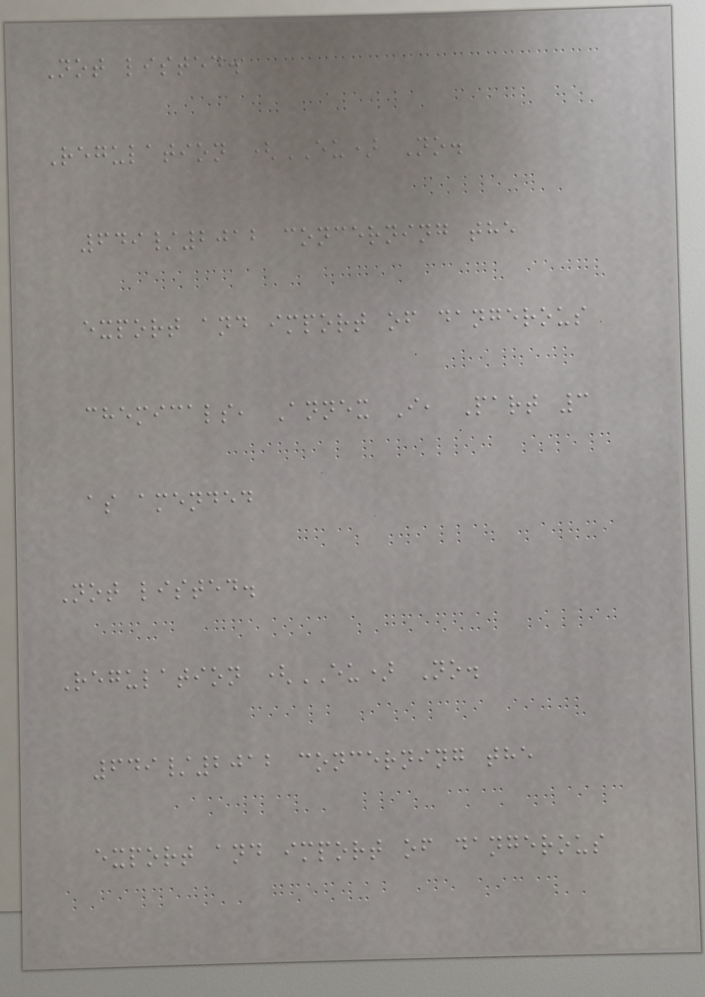Not listed.
Regulation (EU) No.
649/2012 concerning the
export and import of dangerous
chemicals, Annex I, Part 3
as amended
Not listed.
Regulation (EU) No.
649/2012 concerning the
export and import of dangerous
